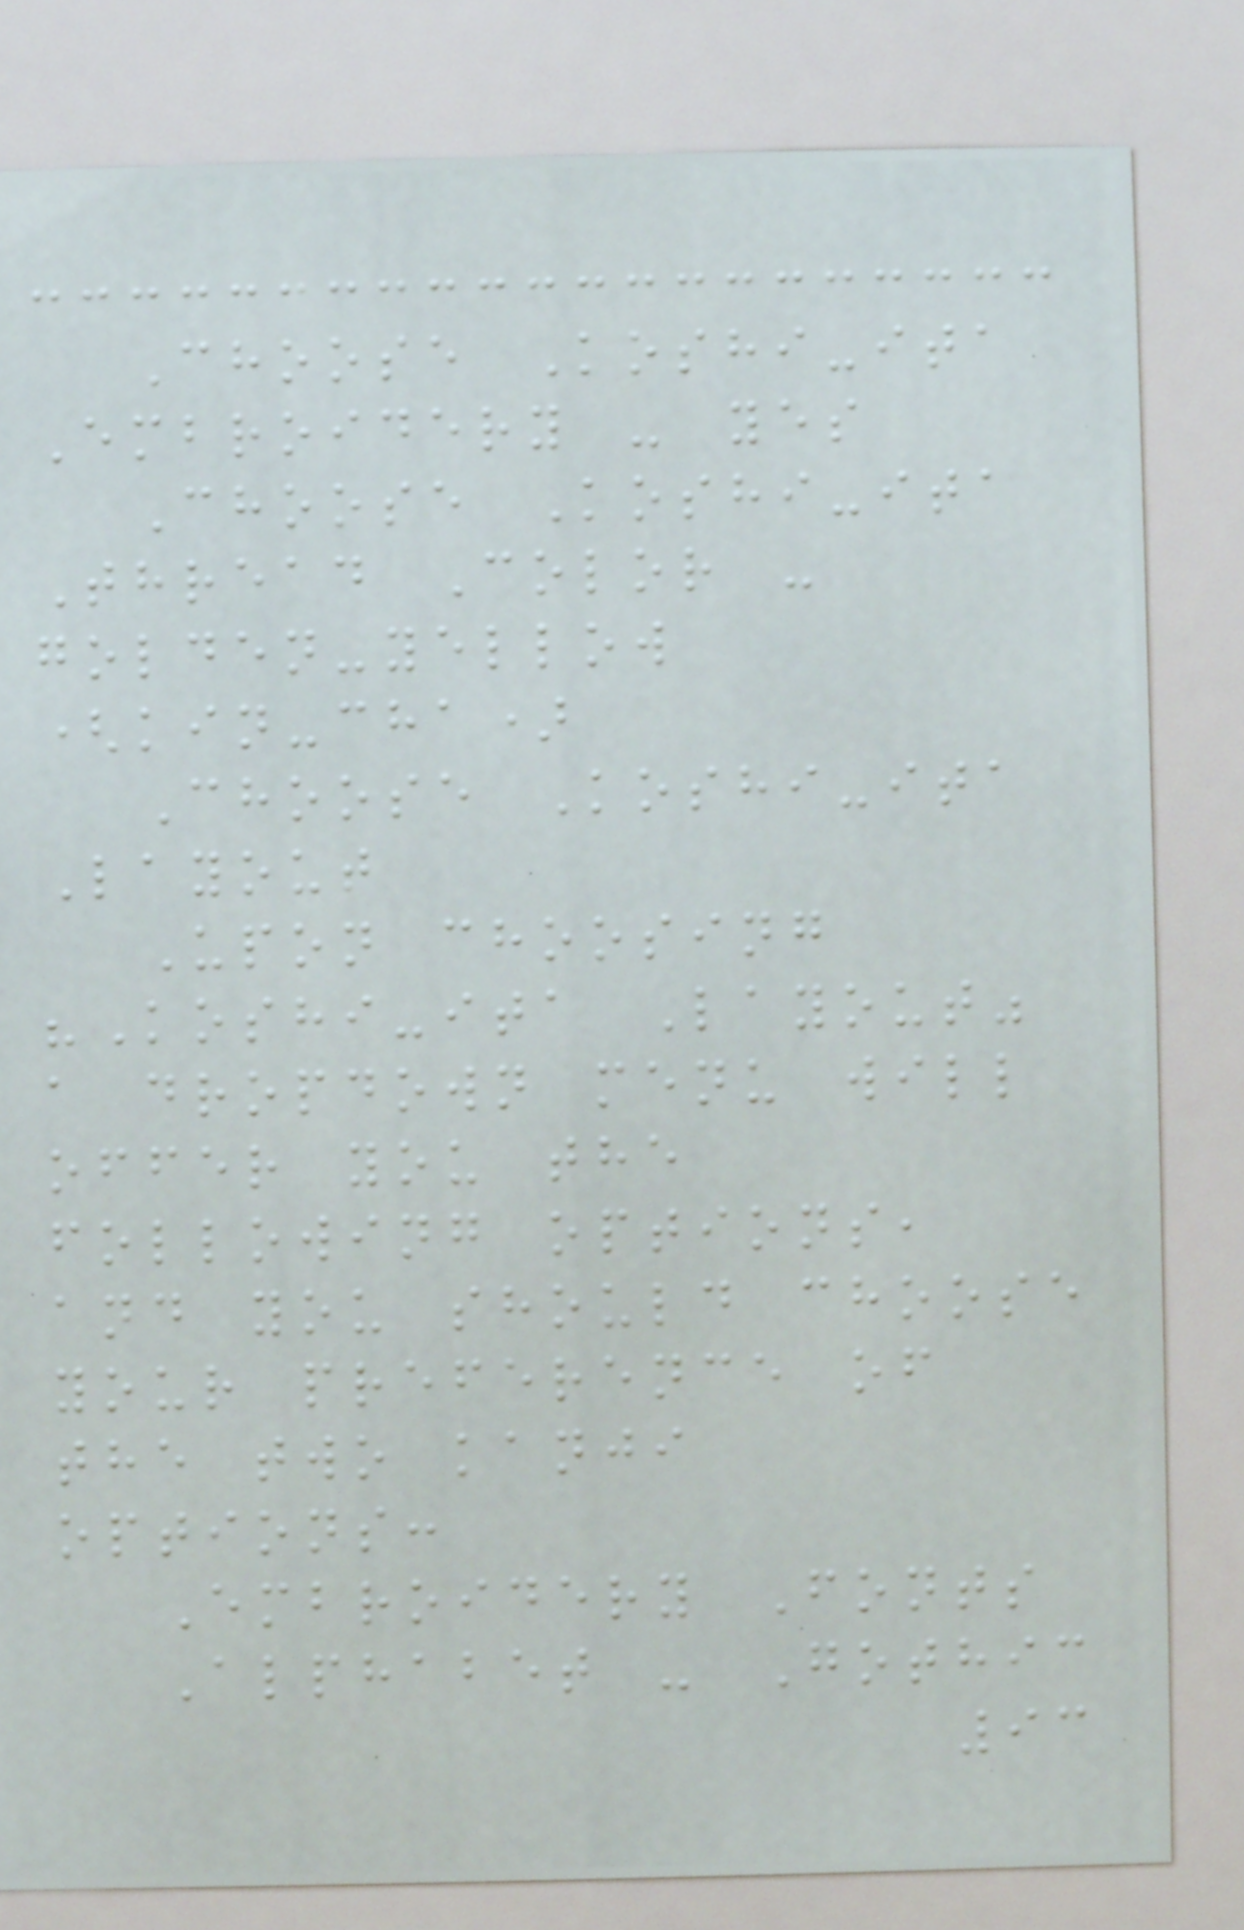Choose Koshi-ita
Embroidery - yes
Choose Koshi-ita
Thread Color -
golden-yellow
(kin-cha)
Choose Koshi-ita
Layout
Upon choosing
"Koshi-ita Layout"
a dropdown menu will
offer you the
following options,
and you should choose
your preference of
the two kanji
options:
Embroidery Fonts
Alphabet - Gothic
93
